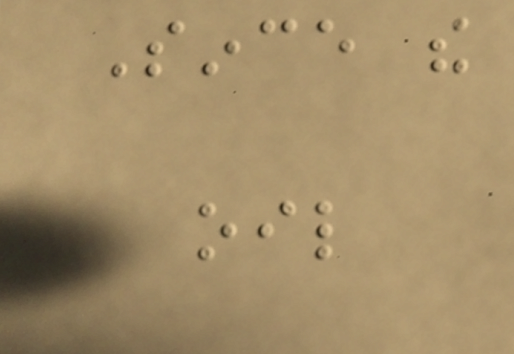Since the
oil
